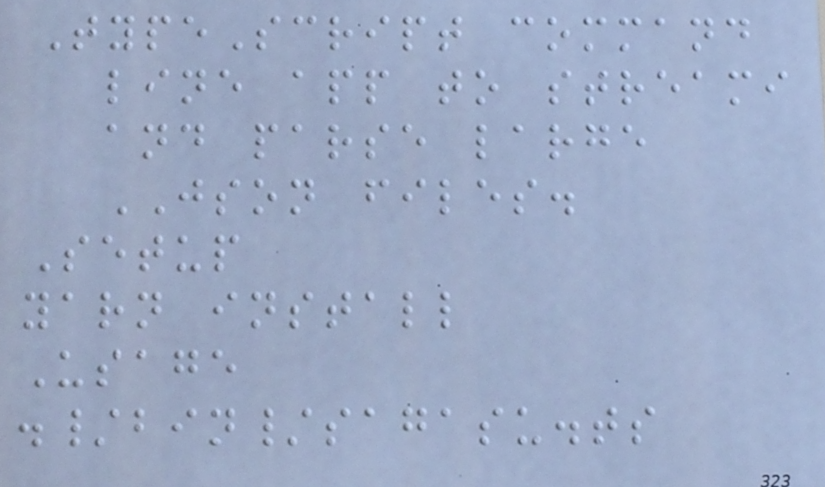TypeScript command
line app to streami
and parse large
JSON files.
Setup
yarn install
Usage
./bin/sagasu.ts
